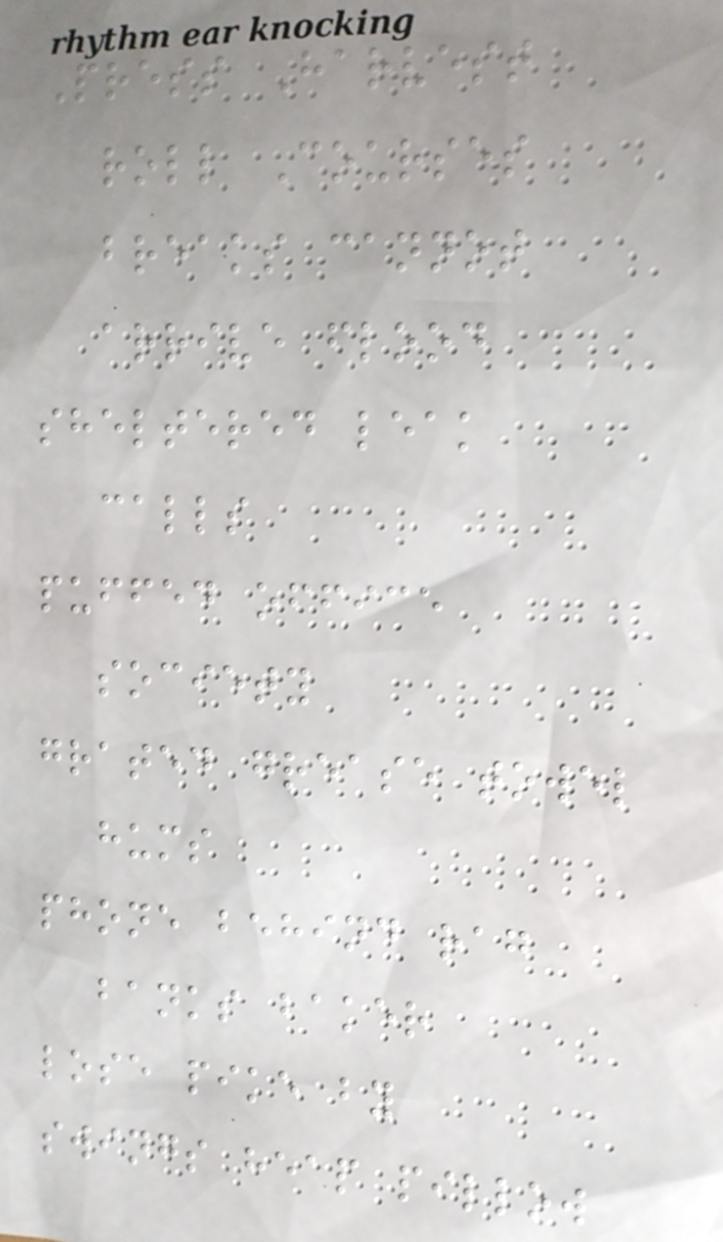Press Harvest
roll Courses
breaks cannot
arrive flood
sheltered leak
calls
puffed office
society
grated grease towel
hums
phone behind rag
banks baker
lose pike by
swings heap pillow
